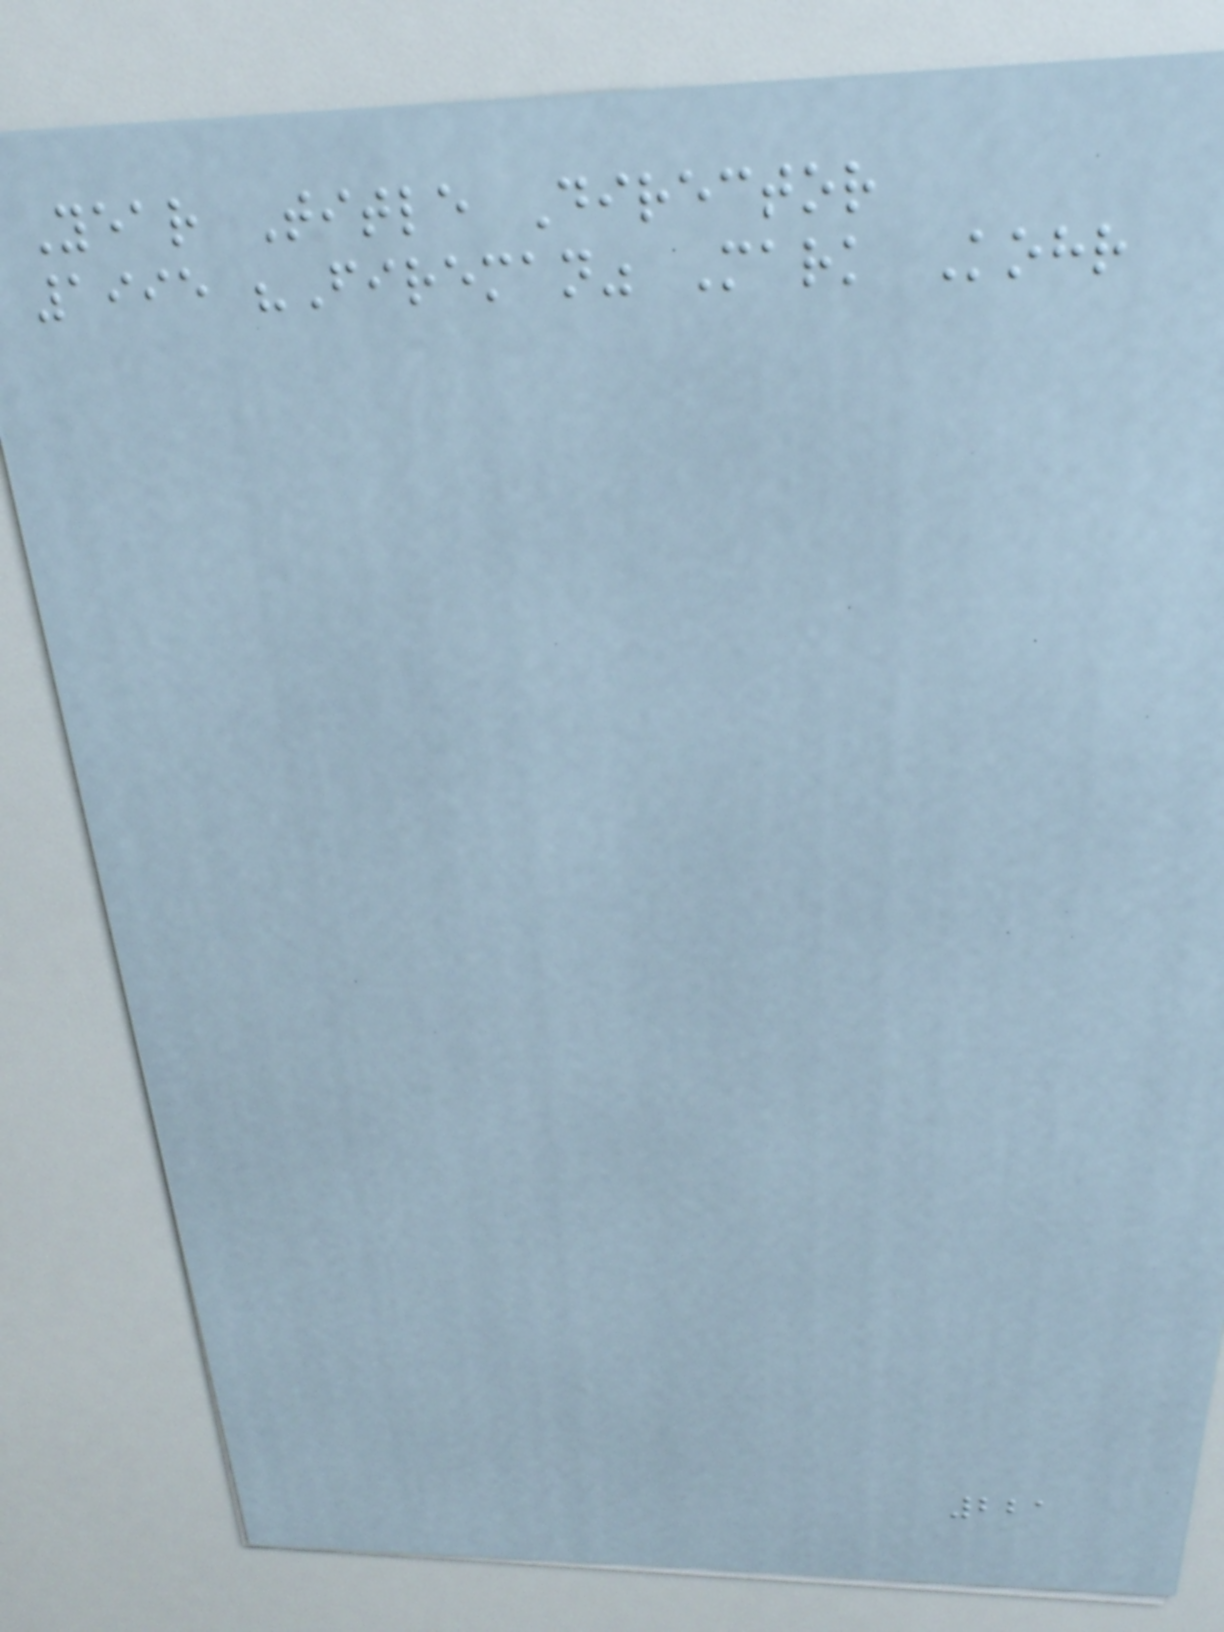Year Title Director
1995 "Fireman" Mark Kohr
221
